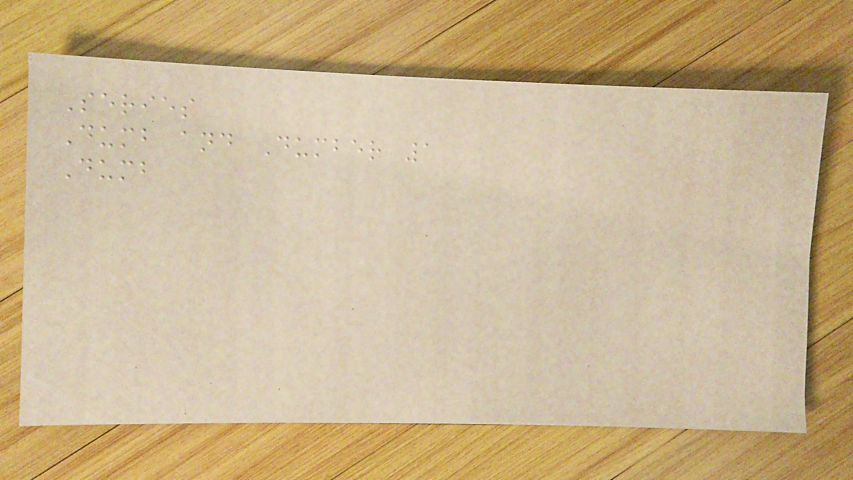Series
Dumb and Dumber 1
Dumb
